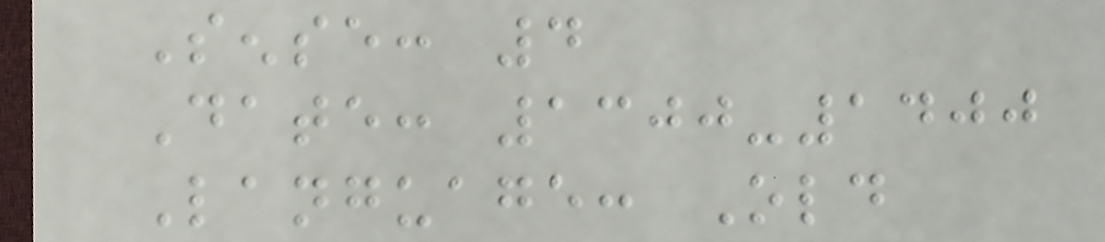Sense: 4
Date: 1300-1400
Language: Old
